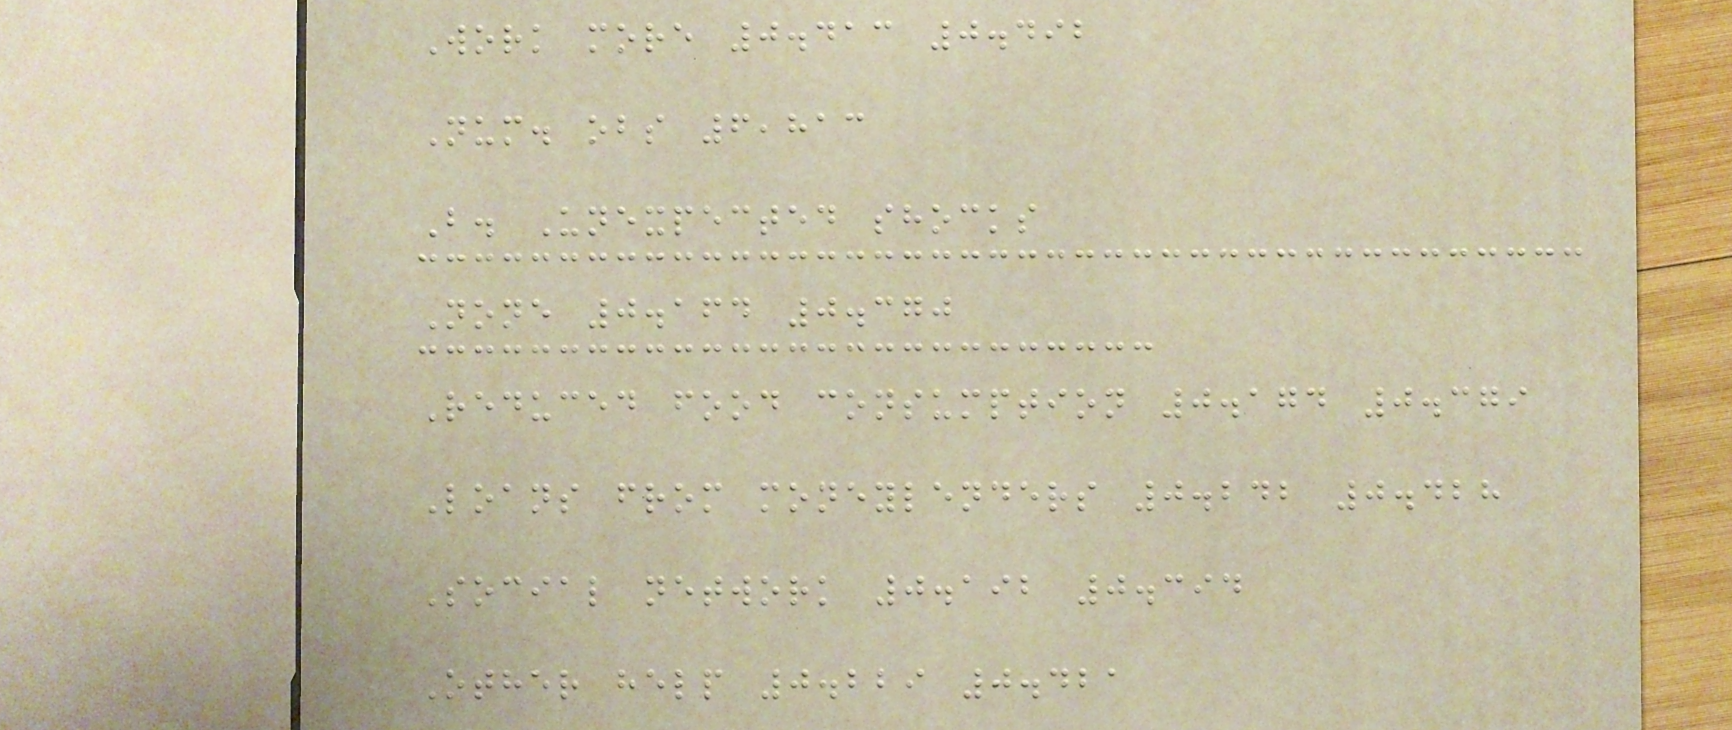Work more 0.413 0.492
Num. obs 6,813
B. Unexpected shocks
None 0.164 0.370
Reduced food consumption 0.174 0.379
Loans from moneylenders 0.242 0.428
Social network 0.192 0.394
Other help 0.229 0.421
